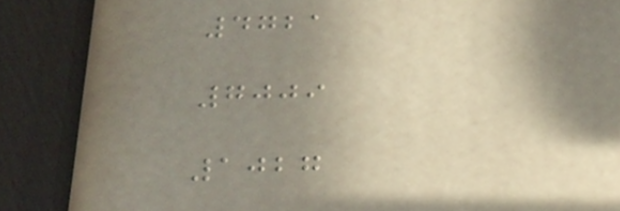4721
7009
1027
